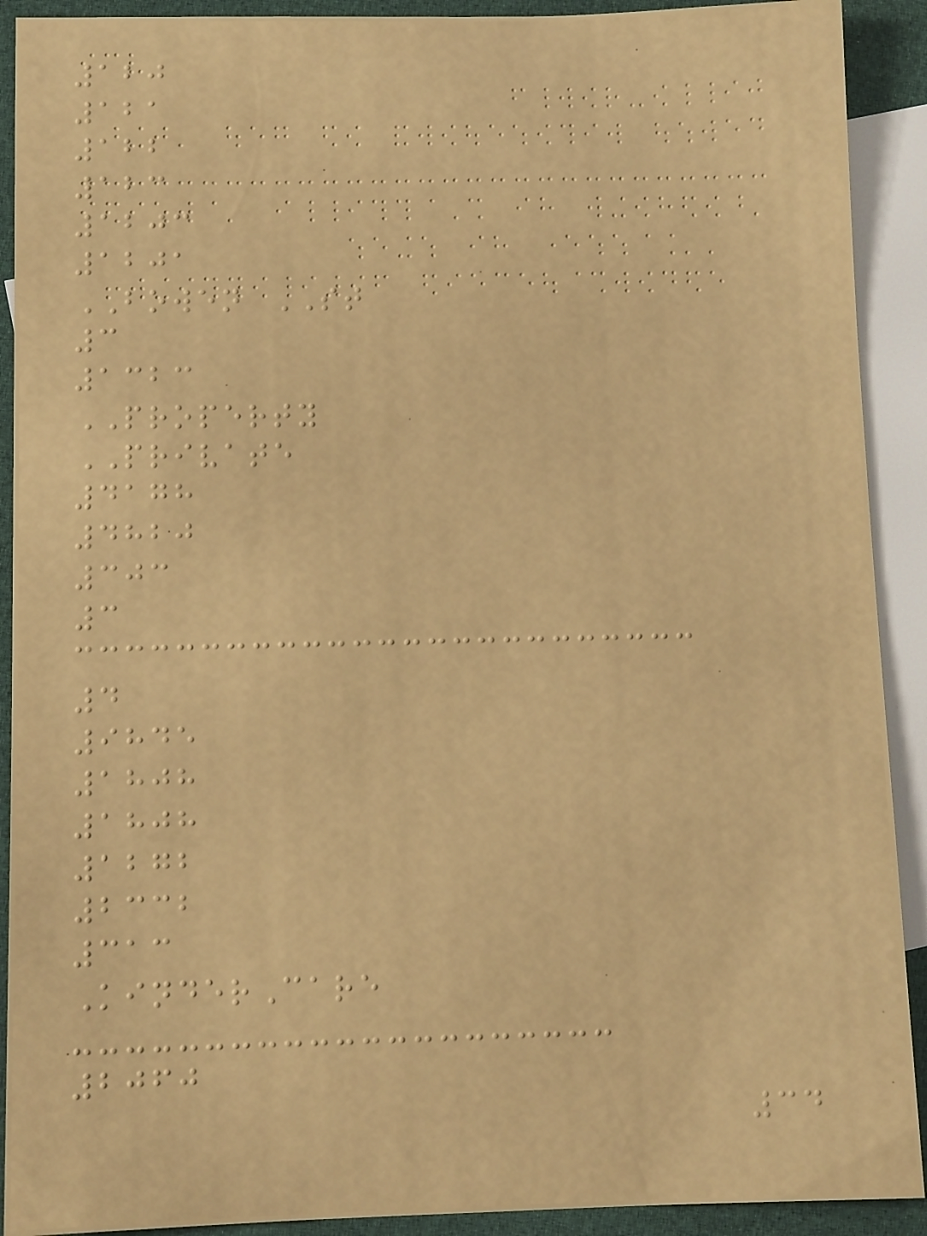120
121
122
123
1203
1201
BOWEN ST
3
1323
PROPERTY
PRIVATE
4178
4820
303
3
4
9845
1808
1808
1272
2332
313
KinderCare
2060
34
